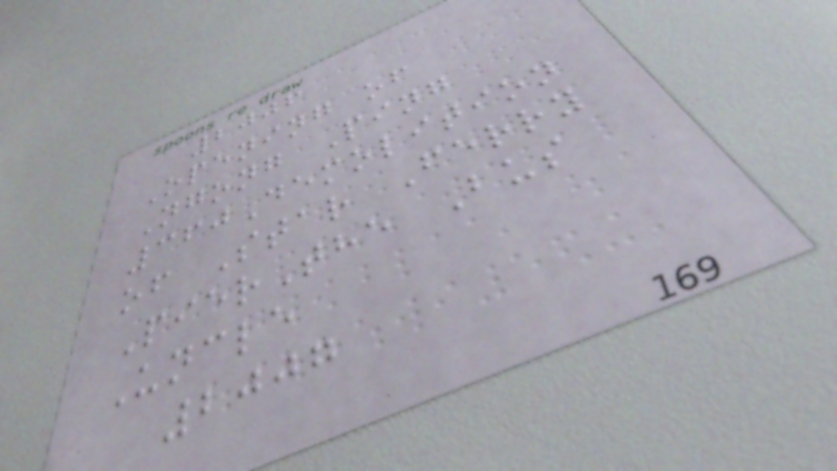2006
Opening of
Ngong Ping
360Demolition
of Star Ferry
PierThe Bus
Uncle
2007
